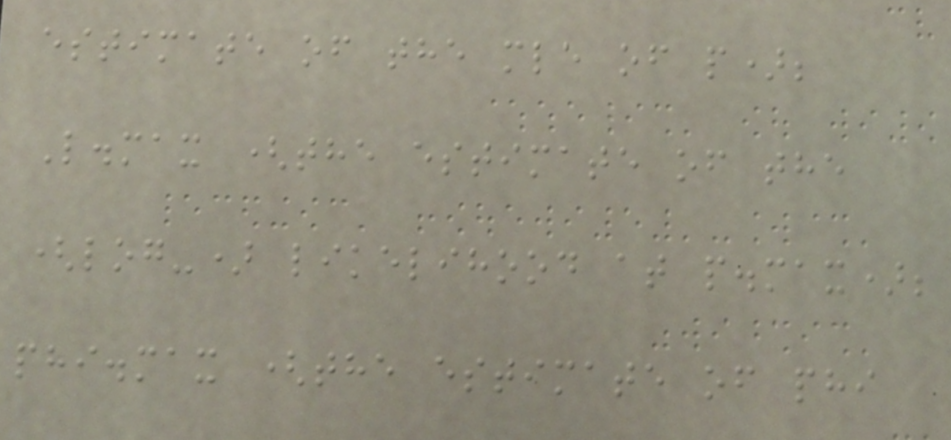estimate of the mle of p);
L.max (the estimate of the
(log-) likelihood at p.max);
phi.max (the estimate of phi
